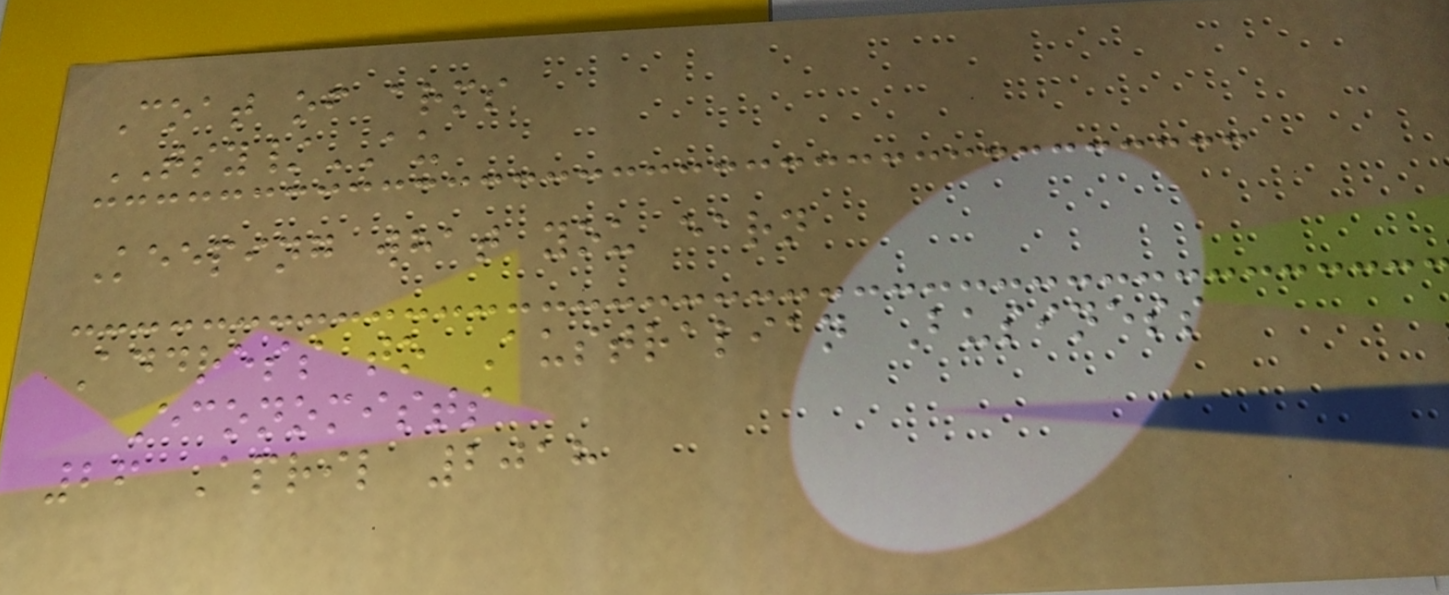Coat of arms
TSY/AU
Keeping what you earn
Address to Australian Business
Economists
26 April 2018
